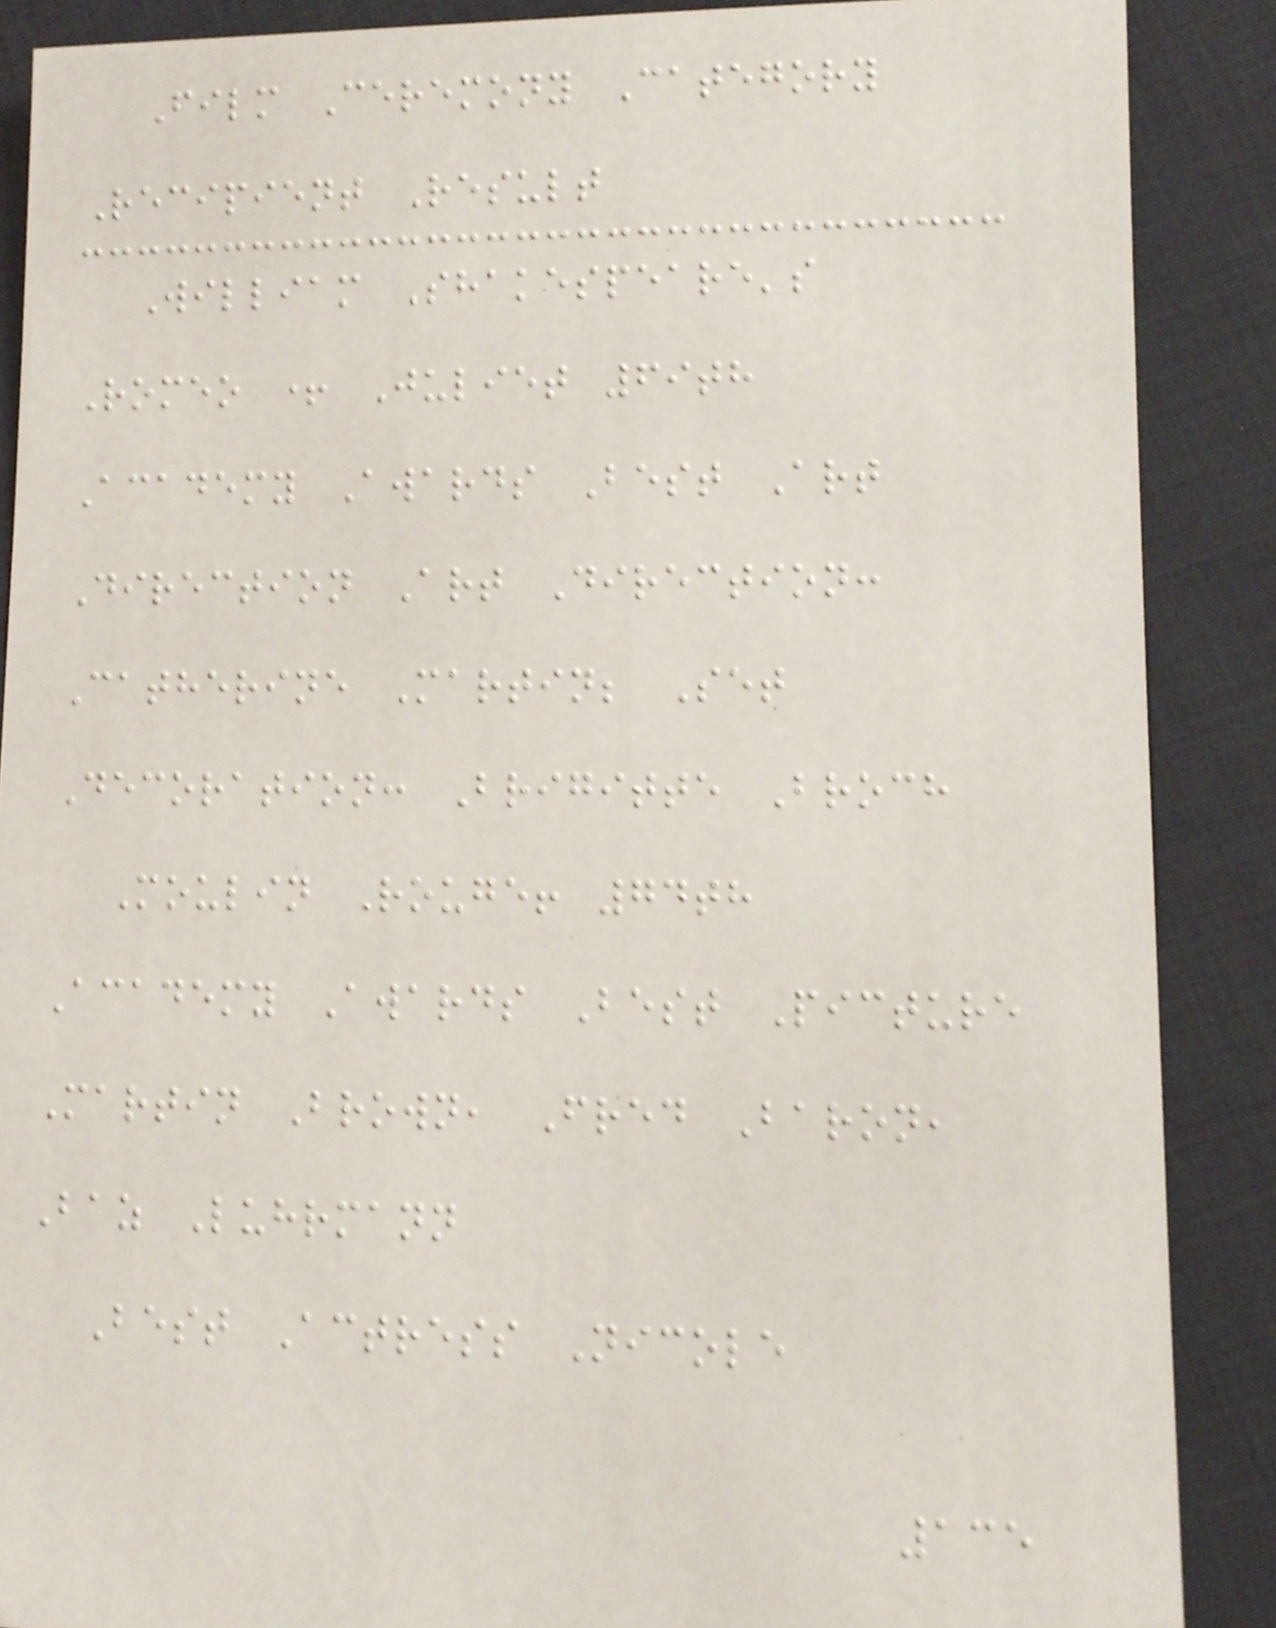Film Ceremony Category
Recipient Result
William Shakespeare's
Romeo + Juliet 69th
Academy Awards Best Art
Direction Art Direction:
Catherine Martin; Set
Decoration: Brigitte Broch
Moulin Rouge! 74th
Academy Awards Best Picture
Martin Brown, Fred Baron,
Baz Luhrmann
Best Actress Nicole
135
